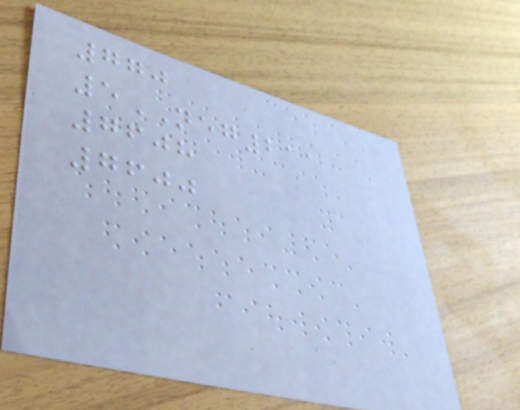770
5NEG211
7608
7600
